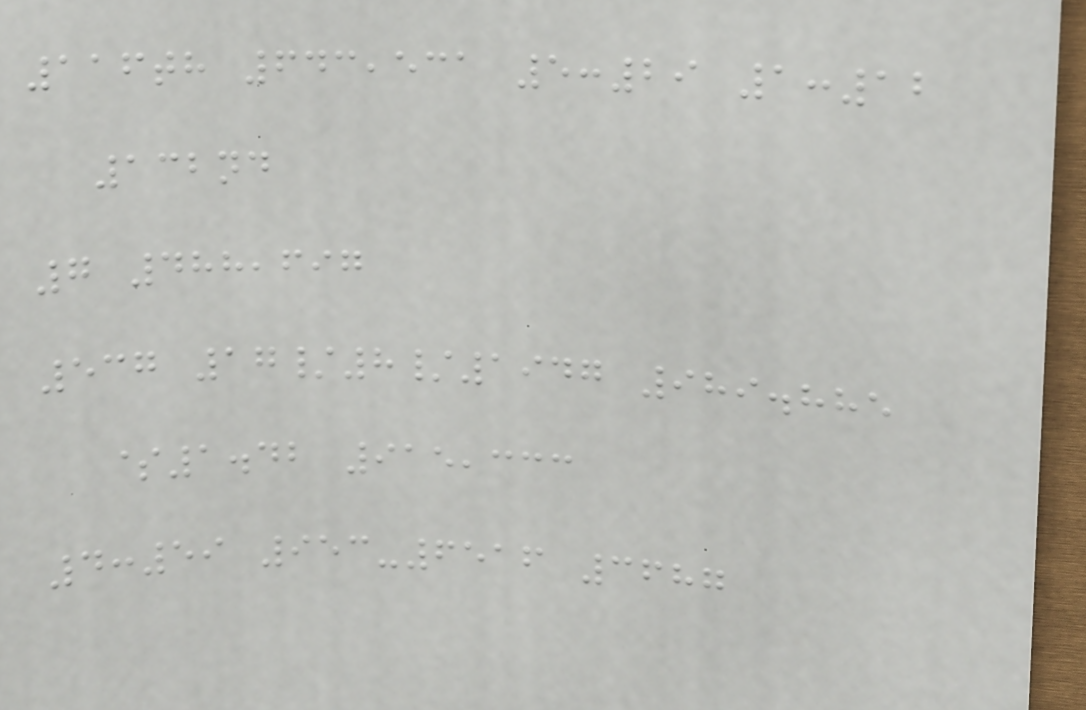116th 643,531 5:29 1:12
132nd
7 488,697
537 17/8/1947 989.885
$1.42 915,333
4:59 953-6516 3687
